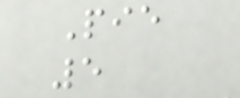Pie
5
